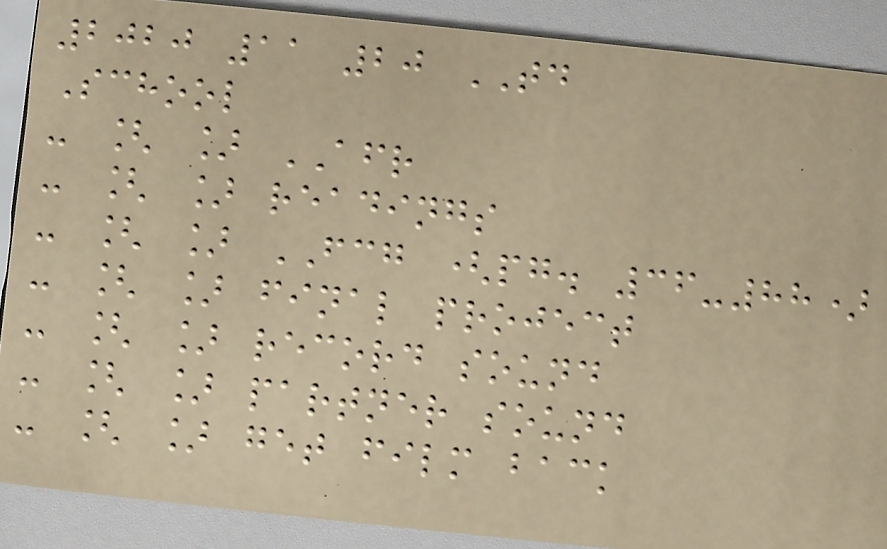2020 11 20 TD
School
- [ ] AFR
- [ ] readings
- [ ] FCG (pg. 36-88)
- [ ] final project
- [ ] record sound
- [ ] partner sound
- [ ] get film back
